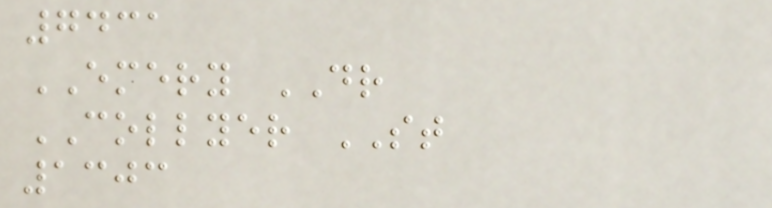7431
EMERY DR
COLLYER ST
1303
